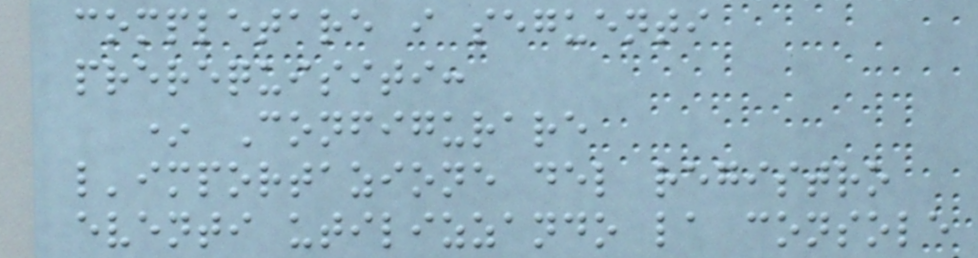completare i seguenti
prerequisiti:
* Configurare
l'importazione del registro
eventi utilizzando la console
